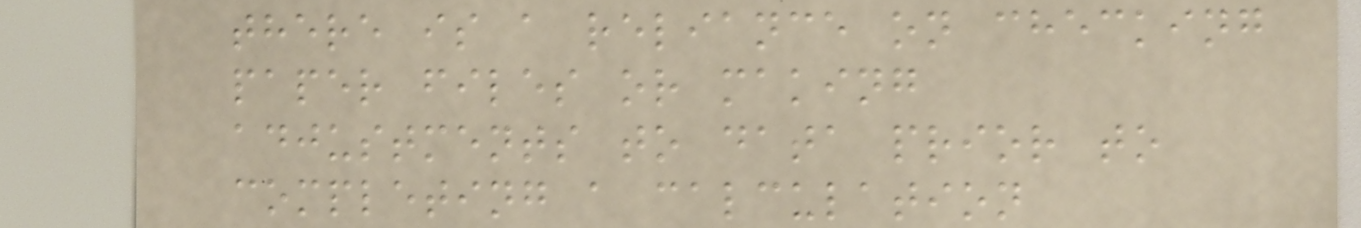there is a reliance on checking
paper files or making
adjustments to data prior to
completing a calculation
